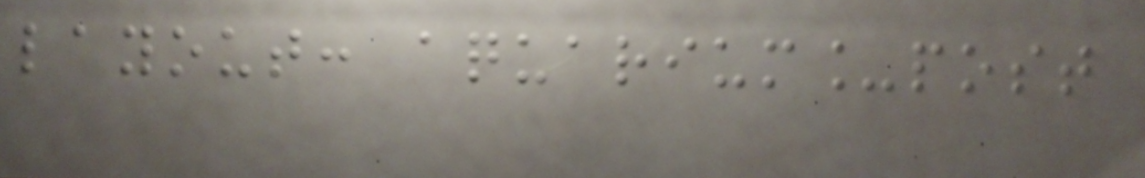layout: aquarium_post
